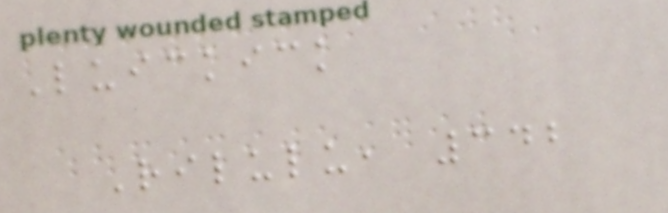Luickick
Rilulu, 342
